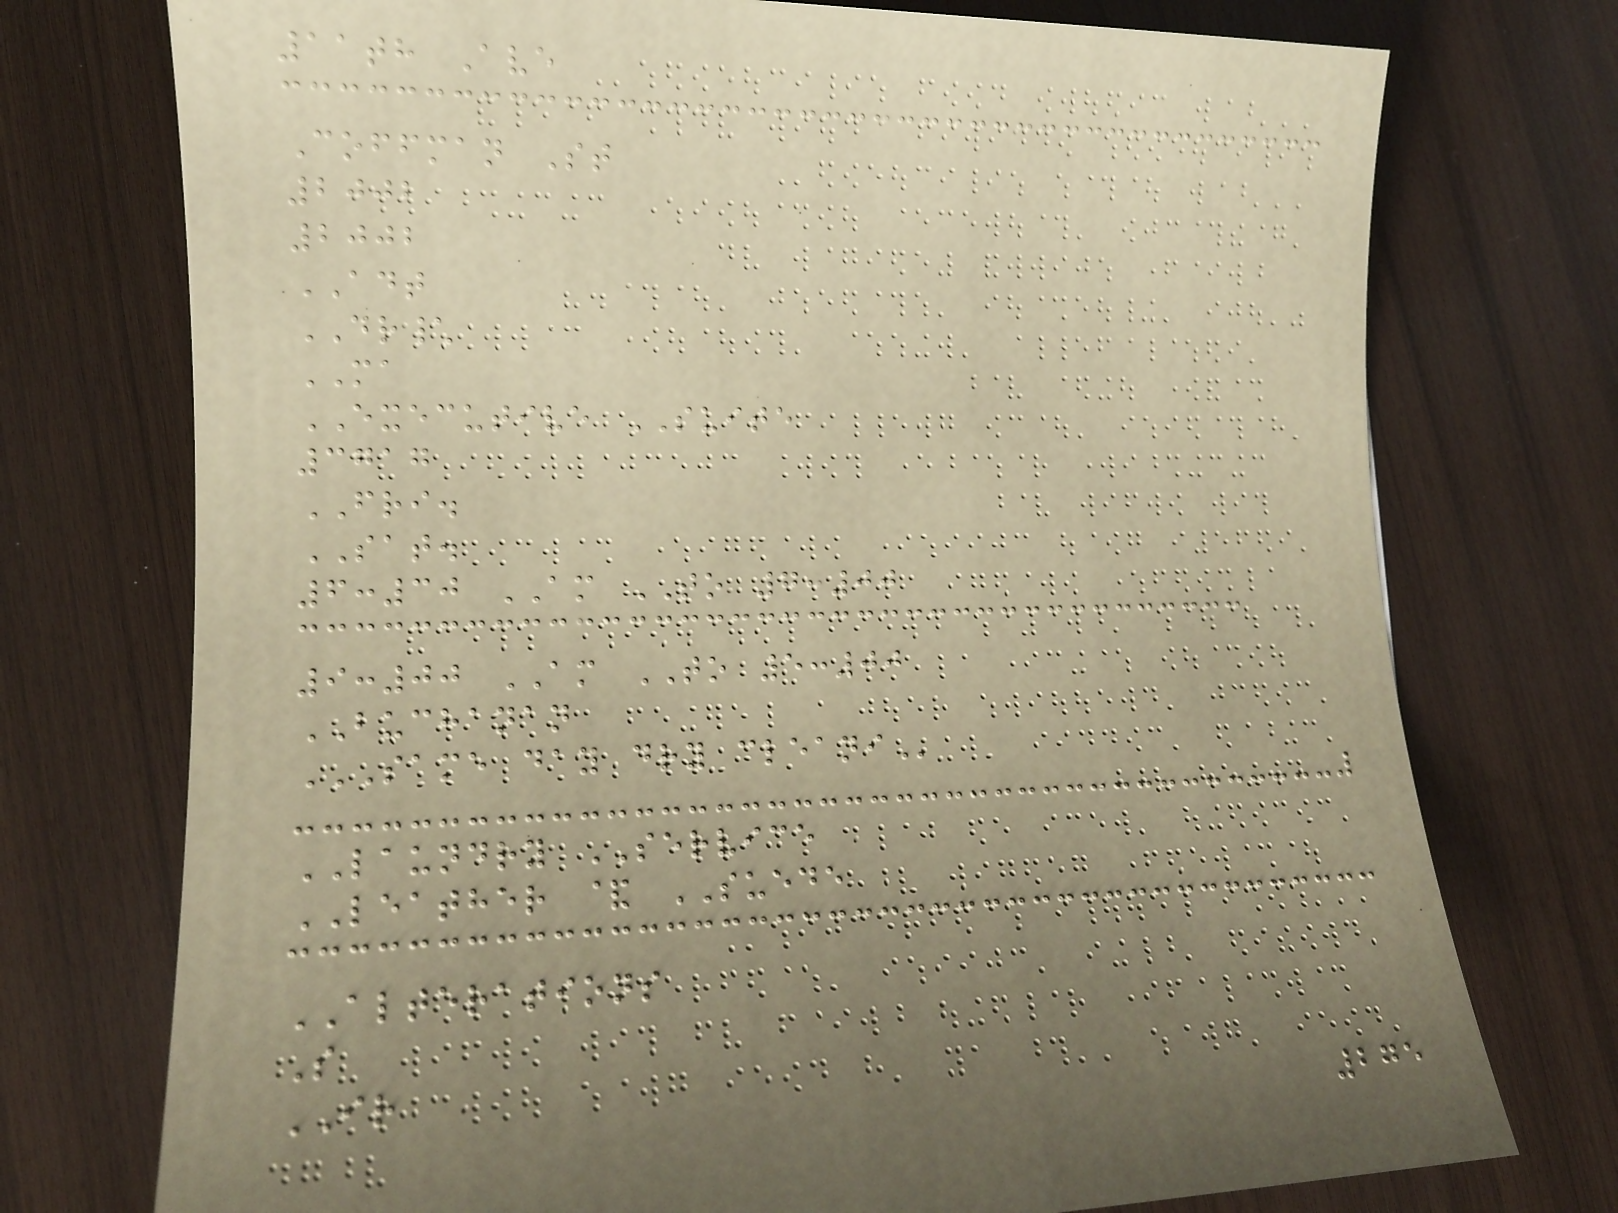11th Ave
Coffman St
2002
2002
ADT
DR\
MA
EXECUTIVE SUITE
3717
FRI.
SAT.
6:30 AM TO 7:00
9:00 AM TO 5:00
BUCHANAN
SAME DAY DRY CLEANI
LAUNDRY SERVICE
LEATHER & SUEDE
ALTERATIONS
S
IR
275
